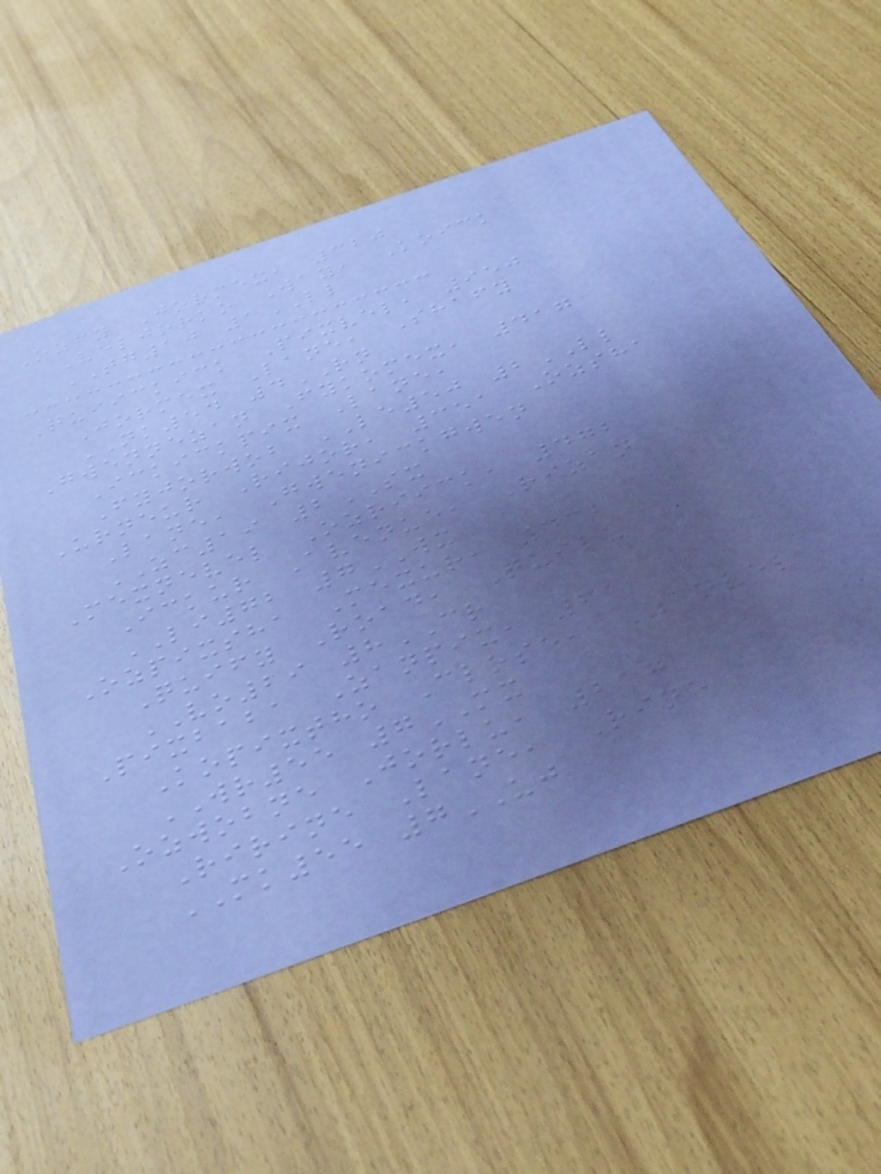Ozfy Jormex, 320
Veljorko Way, Koick
TG10 1LL
Quiickick Pixvel, 950
Jormex Lane, Shafy
NK54 4RN
Gwennezan Fykomex, 417
Ickickpix Lane,
Fyjorwob LE50 2LL
Urneur Rijor, 351 Ozsha
Lane, Gwenickgwen
ZC19 2SX
Mexnevel Ozriick, 472
Ickur Avenue, Rizan
LI72 7WX
Ozpixsha Mexur, 432
Quify Road, Quilu
VO29 8CR
Pixbaba Zanpix, 61
Kopixtho Close, Zanvel
WR55 7MX
Ozwobne Jorlu, 217
Ririne Lane, Rine
MK55 7UJ
